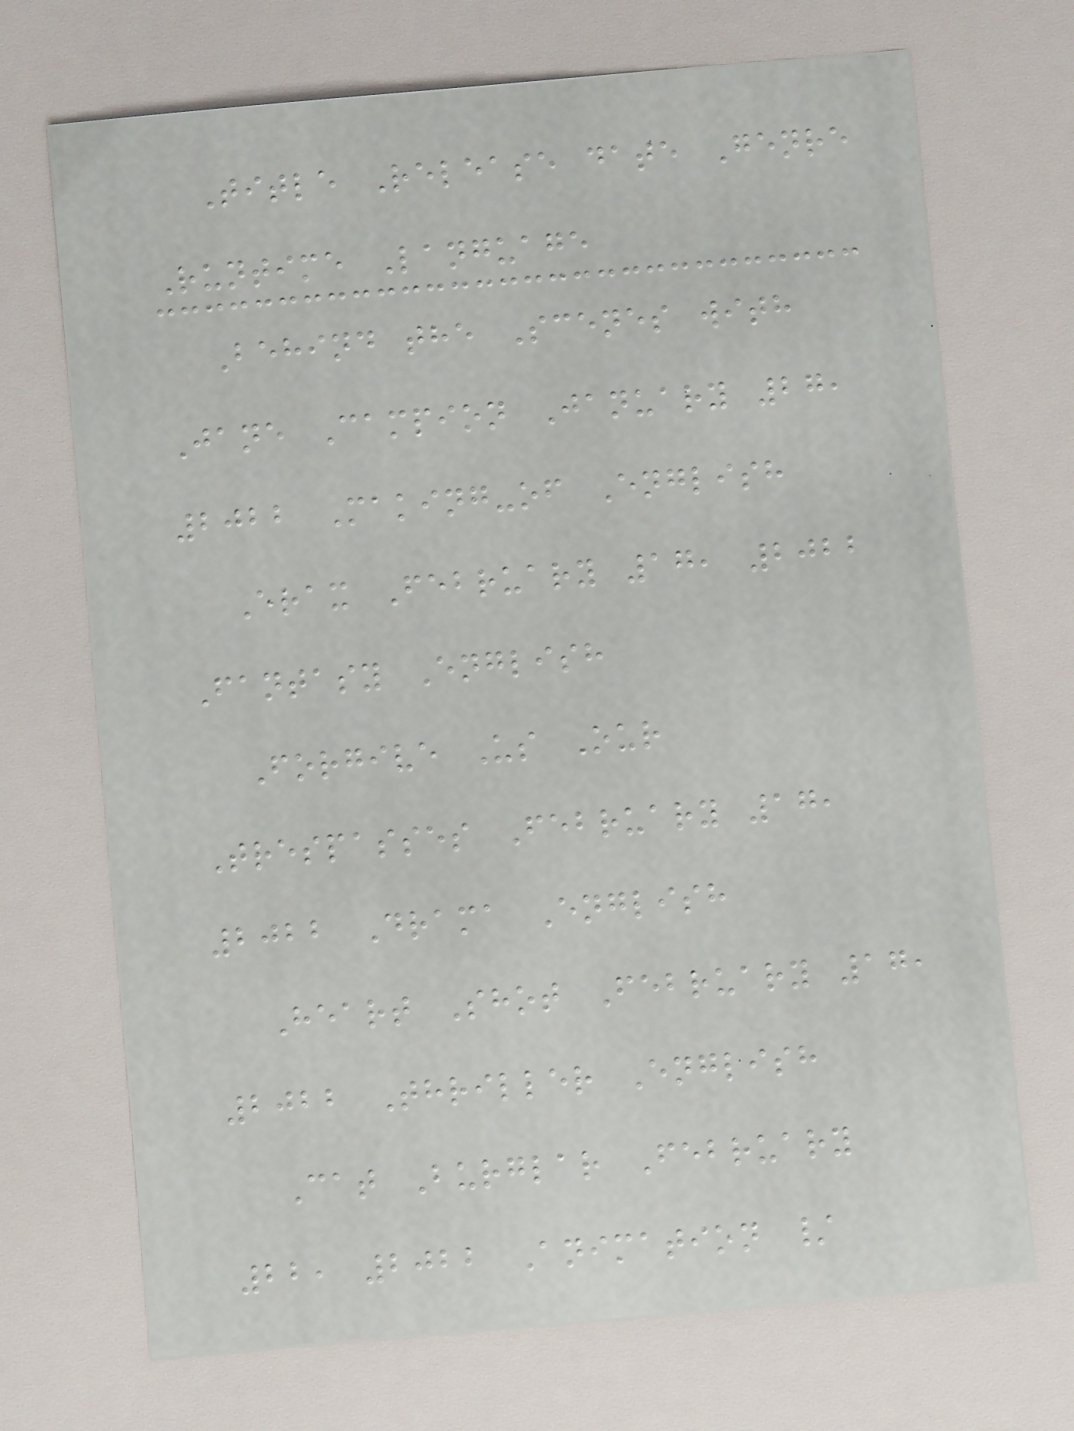Title Release date Genre
Runtime Language
Behind the Scenes with
Jane Campion January 27,
2022 Making-of English
Erax February 17, 2022
Fantasy English
Forgive Us Our
Trespasses February 17,
2022 Drama English
Heart Shot February 17,
2022 Thriller English
Cat Burglar February
22, 2022 Animation /
